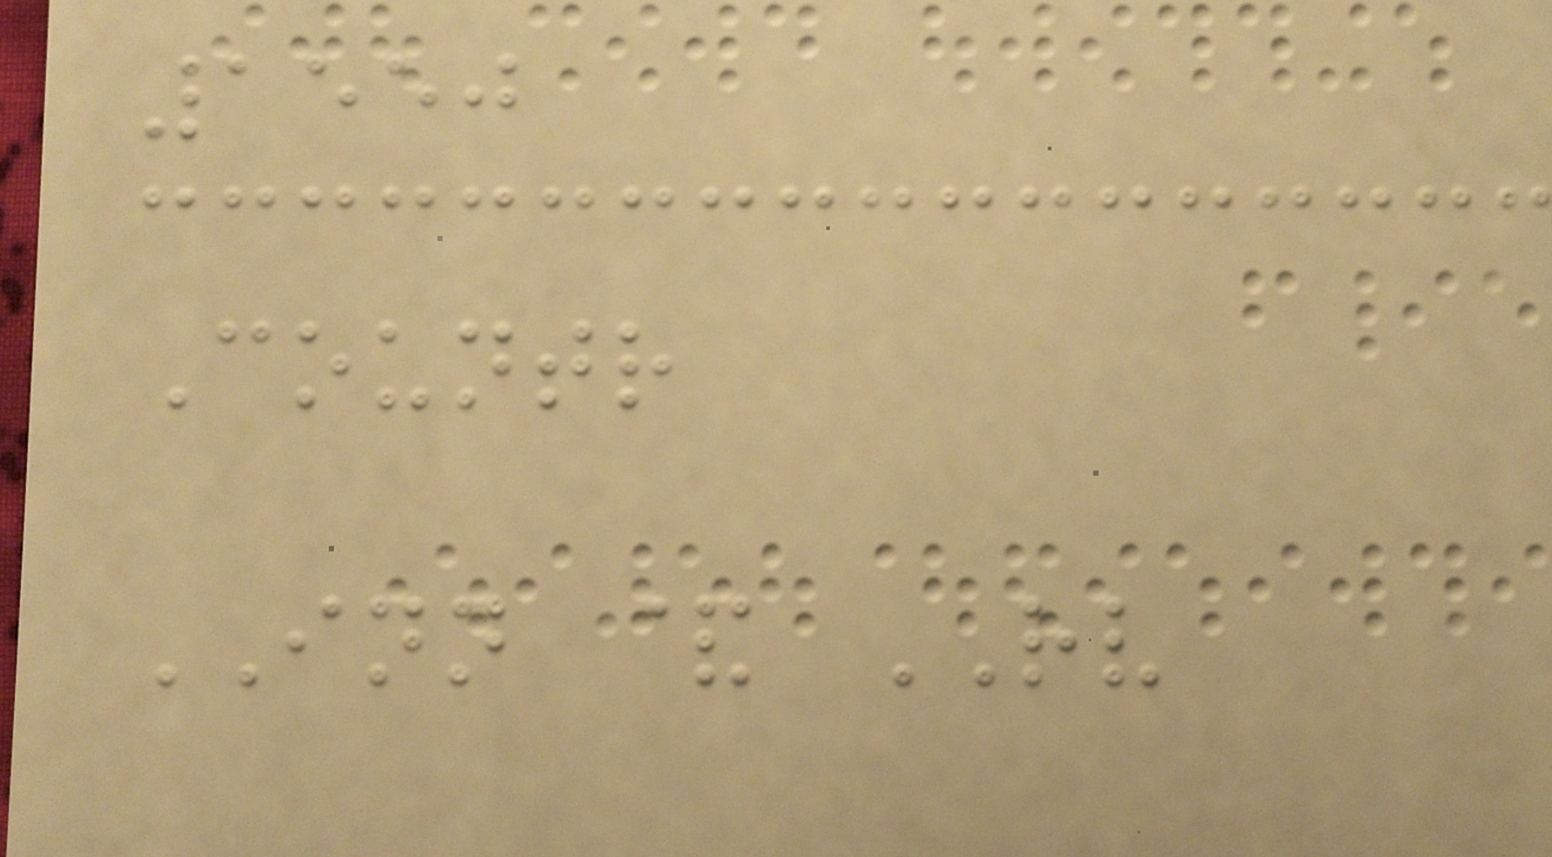1550
Countr
INN & RV
